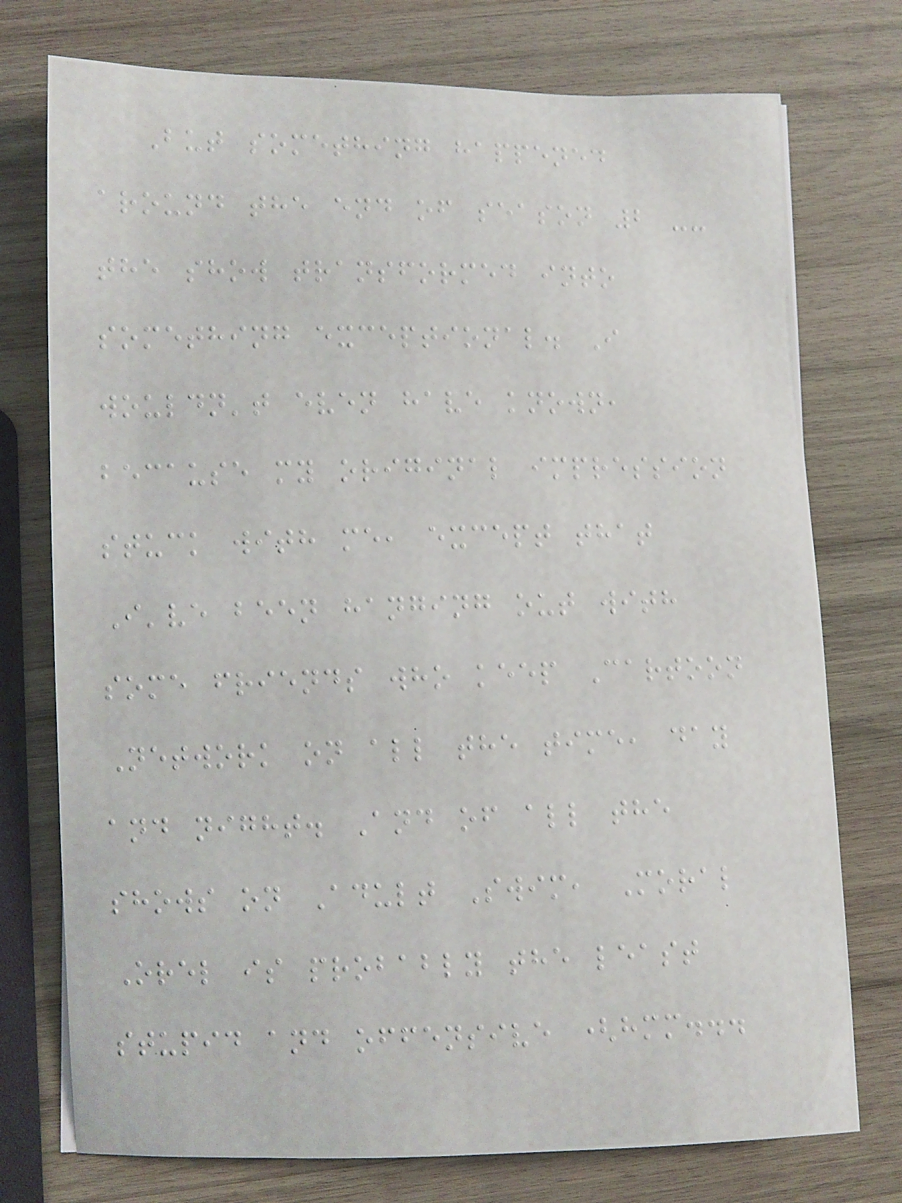But something happened
around the end of season 2 --
the show transformed into
something exceptional. I
wouldn't even have known,
because my original impression
stuck with me, except that
I've been hanging out with
some friends who keep Cartoon
Network on all the time, day
and night. And of all the
shows on Adult Swim, Moral
Orel is probably the least
stupid and offensive (hmm...
